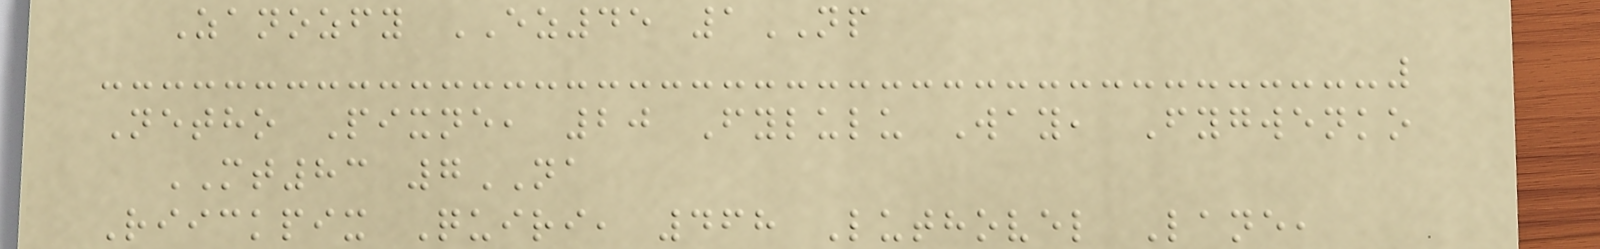Zanozfy EZ45 1NP
Netho Pixne, 20 Fylulu Way, Fygwenko
MT83 7NA
Riickpix Quiri, 468 Luthovel Lane,
